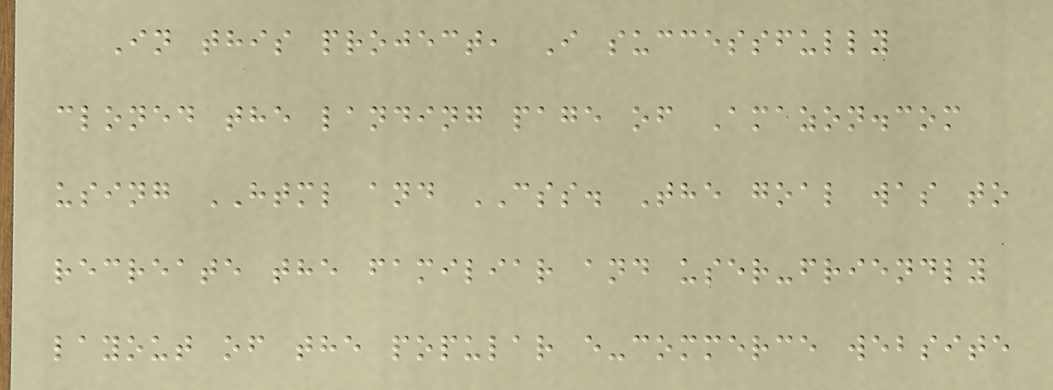In this project, I successfully
cloned the landing page of Amazon.com
using HTML and CSS. The goal was to
recreate the familiar and user-friendly
layout of the popular e-commerce website
